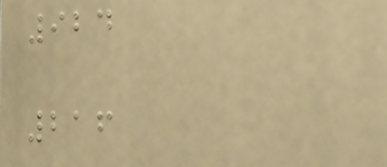924
216
